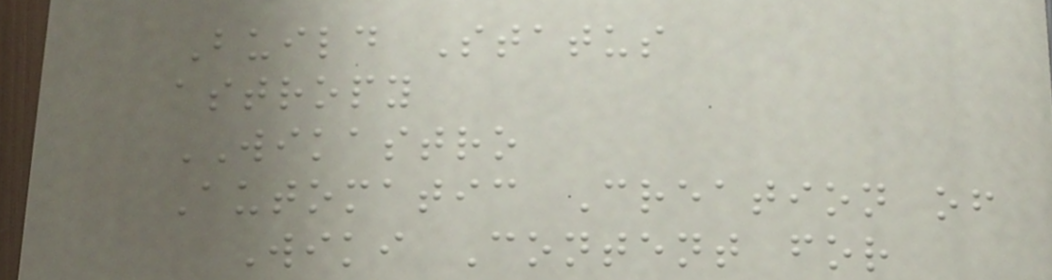Build Status
astropy
WIKASTRO
Automatic Creation of
Wiki Content for
